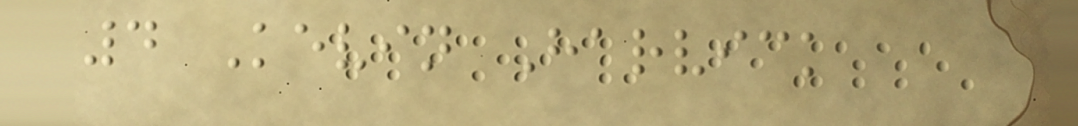4 Kevin Harvick
